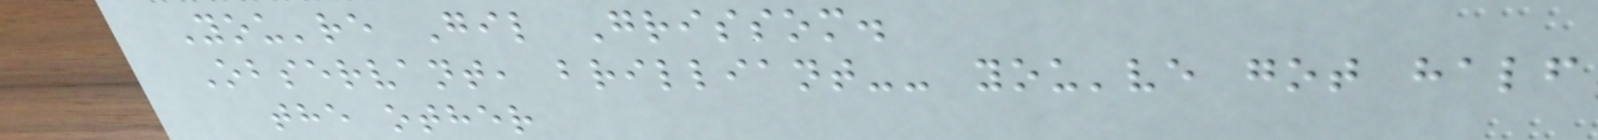You're Gil Grissom.
Observant, brilliant-- you've got half
the other
